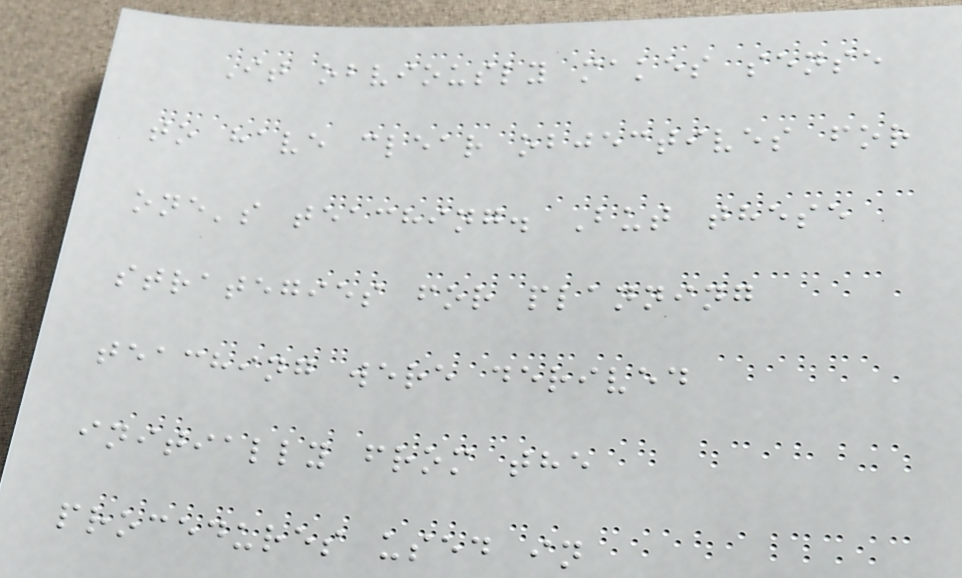It obviously makes sense
to have clear objectives for
one's teaching. But these
strategies for planning
teaching were derived
initially from the
procedures used in
